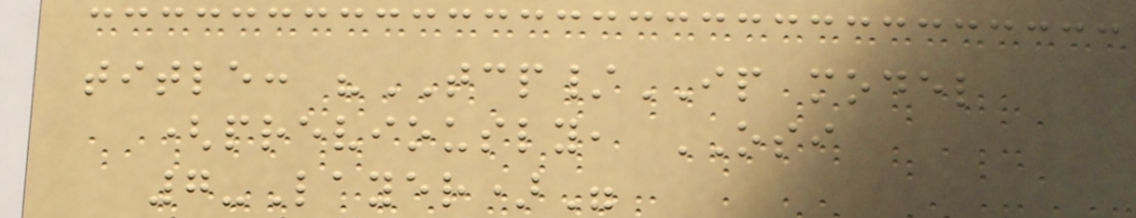title: "TCP/IP model
(previously, OSI
7-Layer)"
